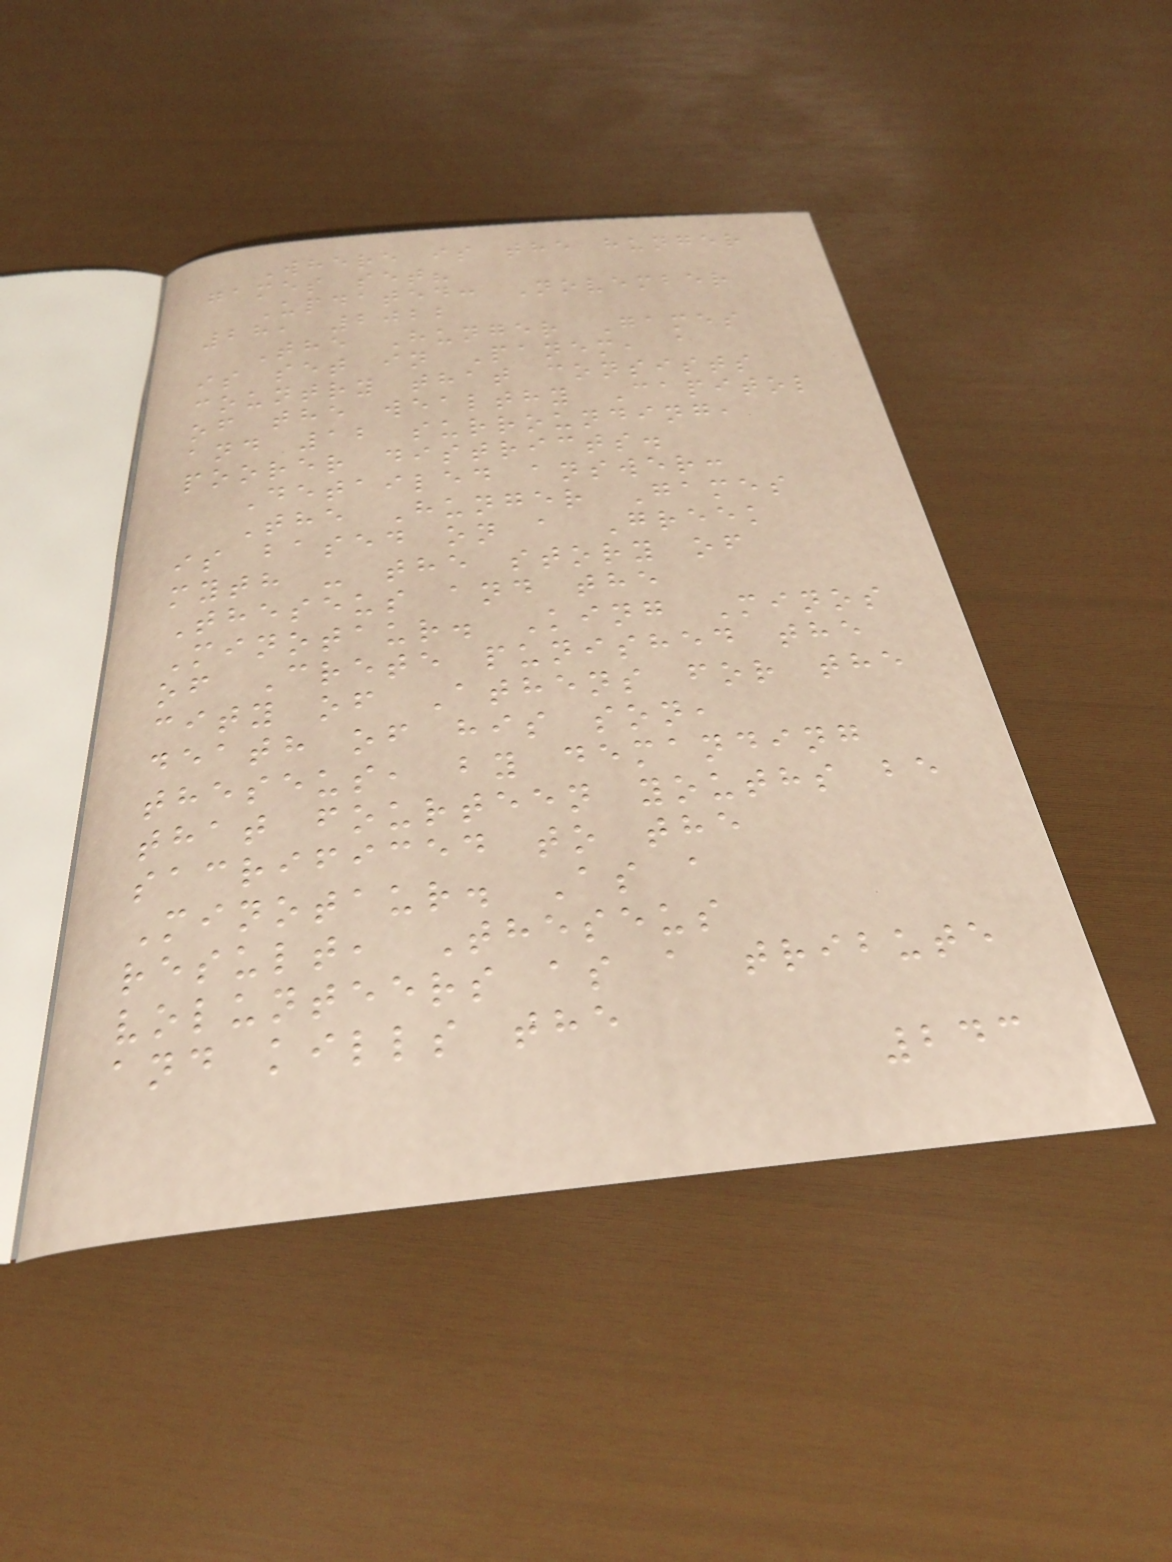Where is the hunger
games set?
Updated: November
28, 2022
The Hunger Games
is set in Panem, a
country that consists
of the wealthy Capitol
and 12 surrounding,
poorer districts.
Detailed answer:
The Hunger Games
is based on a Greek
myth - the story of
Theseus and the
Minotaur. King Minos
of Crete punished the
city of Athens for the
death of his son,
theseus, by demanding
that fourteen youths be
sacrificed to the
Minotaur. As a
result, Theseus
volunteers as a tribute
and kills the
243
